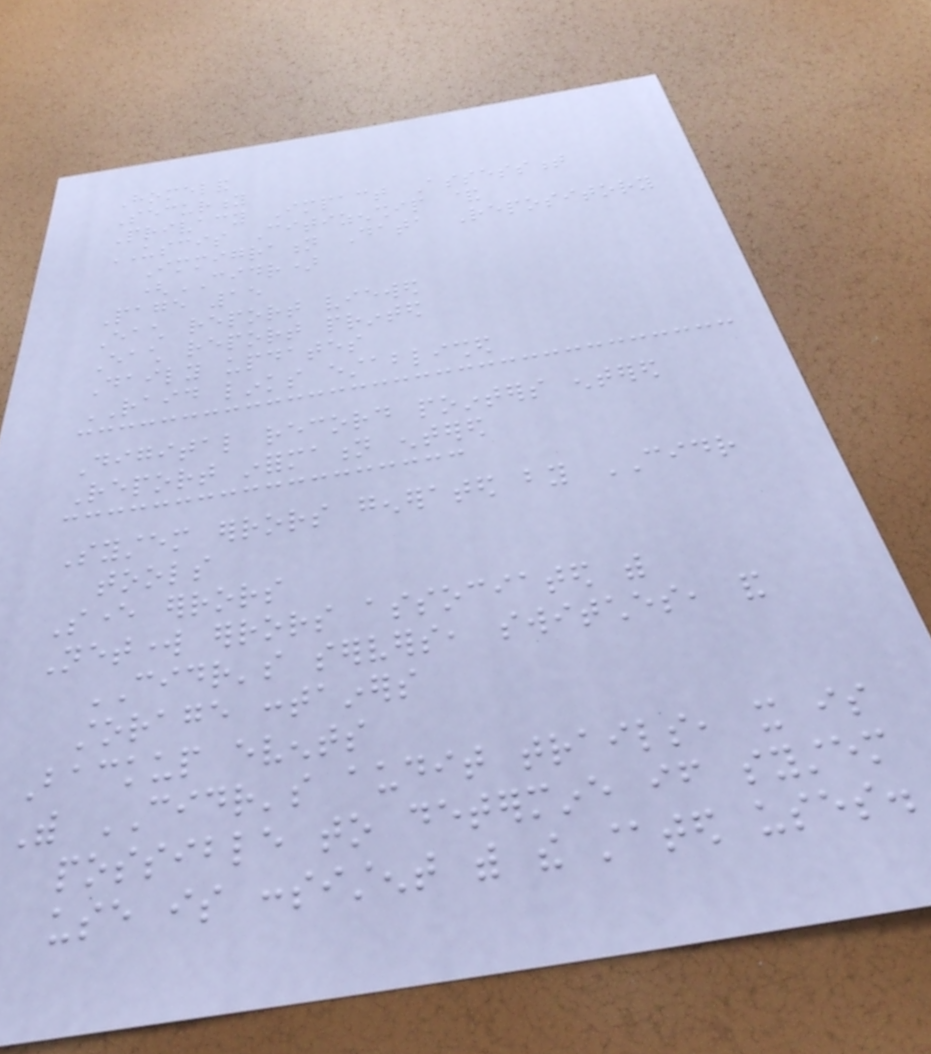Homeland
Security
Privacy Impact Assessment
USCIS Citizenship &
Immigration Data Repository
(CIDR)
Page 15
Each report viewed
Each report printed
Daily updates
RAID links established
Digital record pointers entered
Report information entered
System errors generated by CIDR
tools
Sever errors
Network errors associated with
CIDR's servers, switches, and
storage containers
Backup events
With CIDR's audit trails, it is
possible to determine if system
use is consistent with the stated uses.
